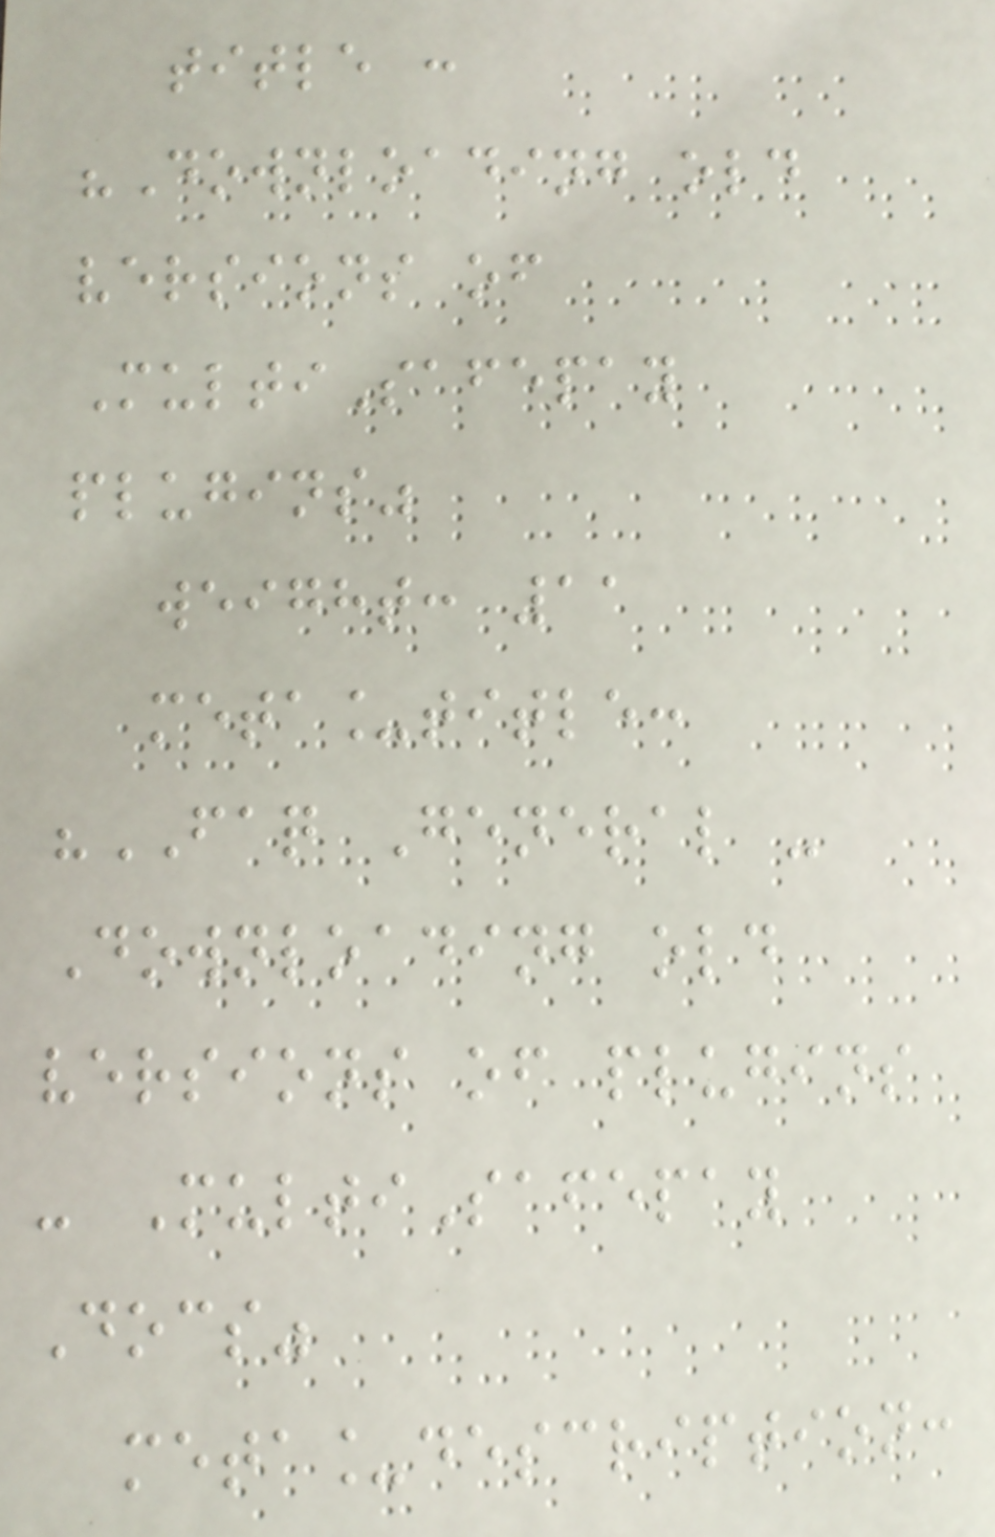title :
"Downloading old
versions of
MultiSafepay
plugins"
weight: 11
meta_title:
"FAQ General -
Downloading old
versions of plugins
- MultiSafepay
Docs"
meta_description:
